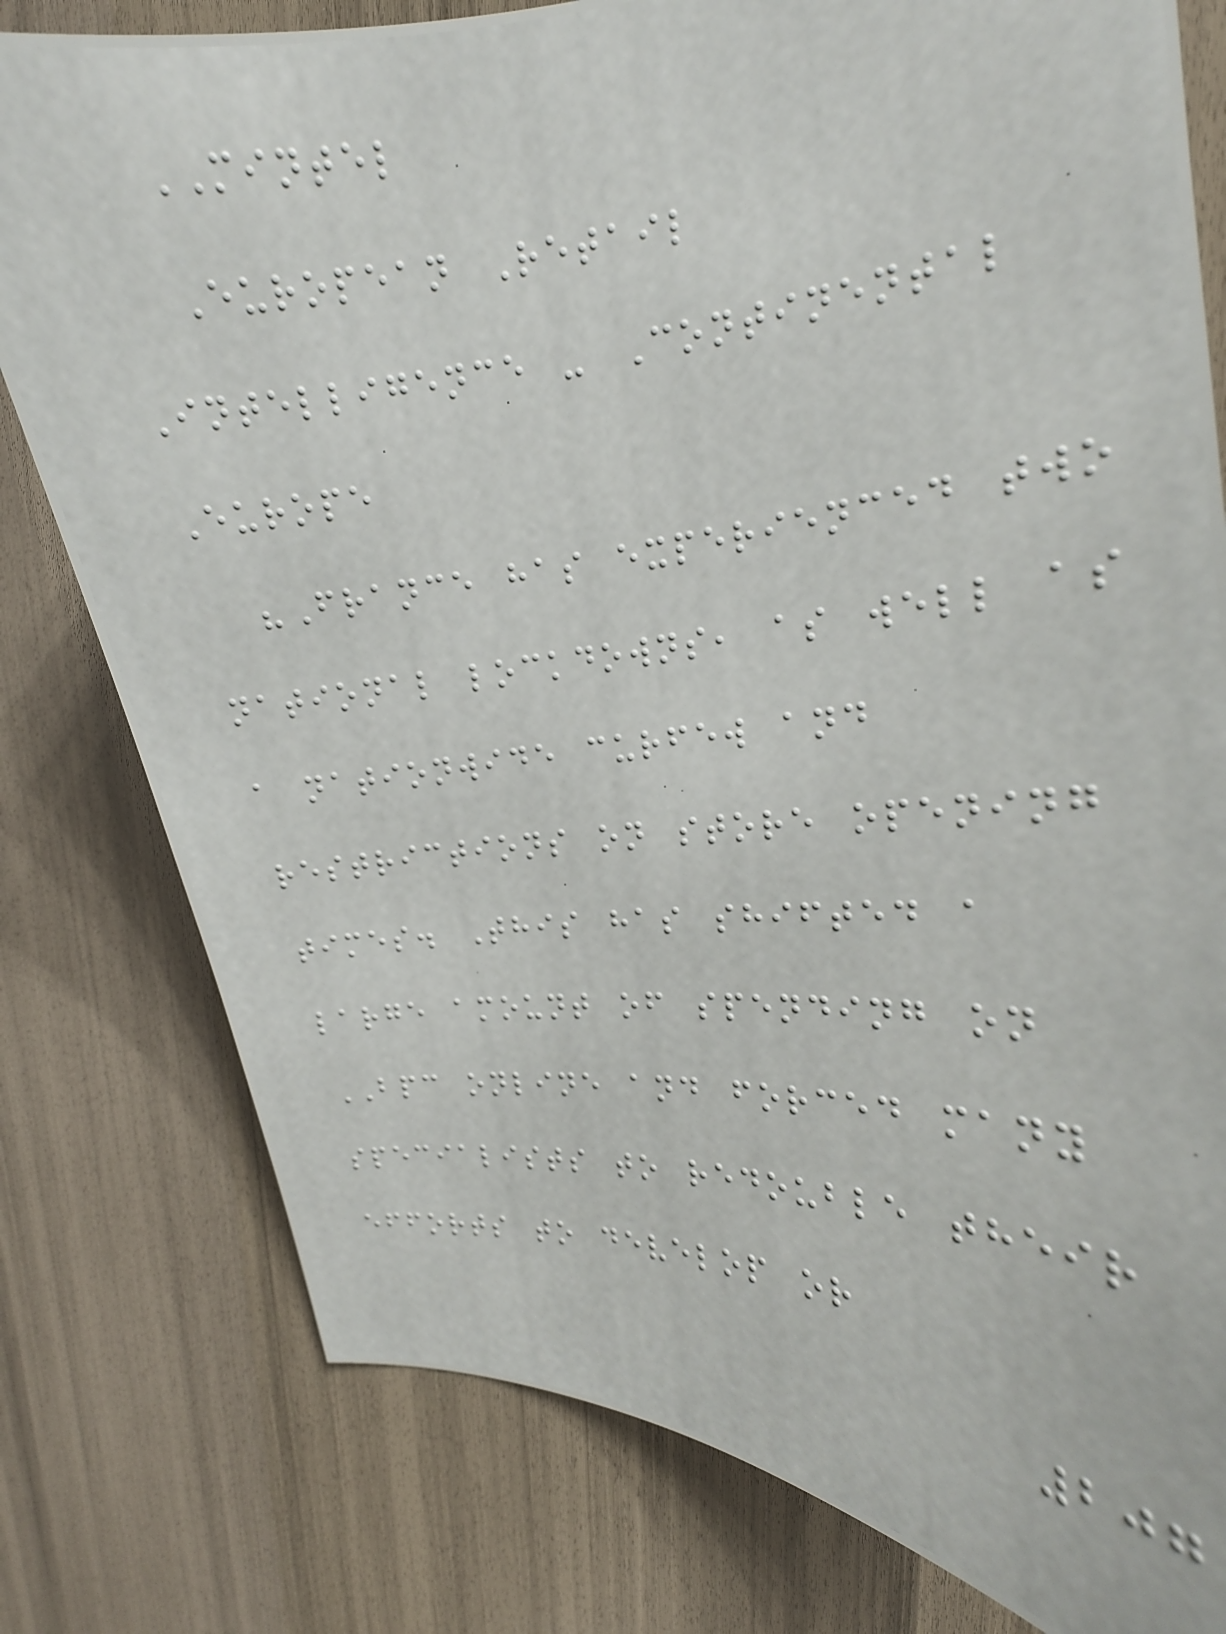MINTEL
European Retail
Intelligence - Continental
Europe
"France has experienced two
national lockdowns, as well as
a nationwide curfew and
restrictions on store opening
times. This has shifted a
large amount of spending on
BPC online and forced many
specialists to redouble their
efforts to develop or
207
